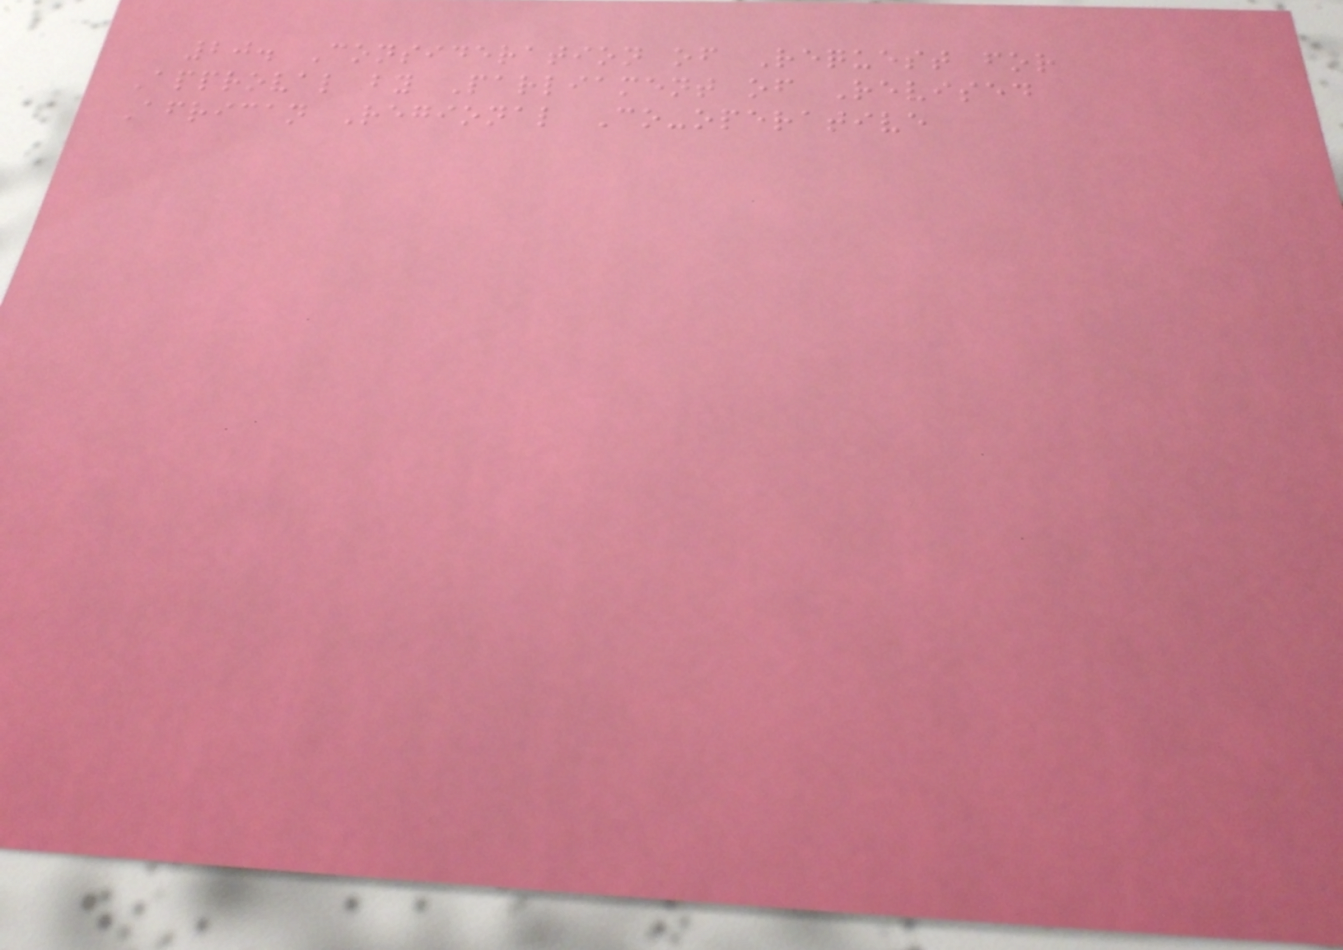20. Consideration of Request for
Approval by Parliament of Revised
African Regional Co-operative
